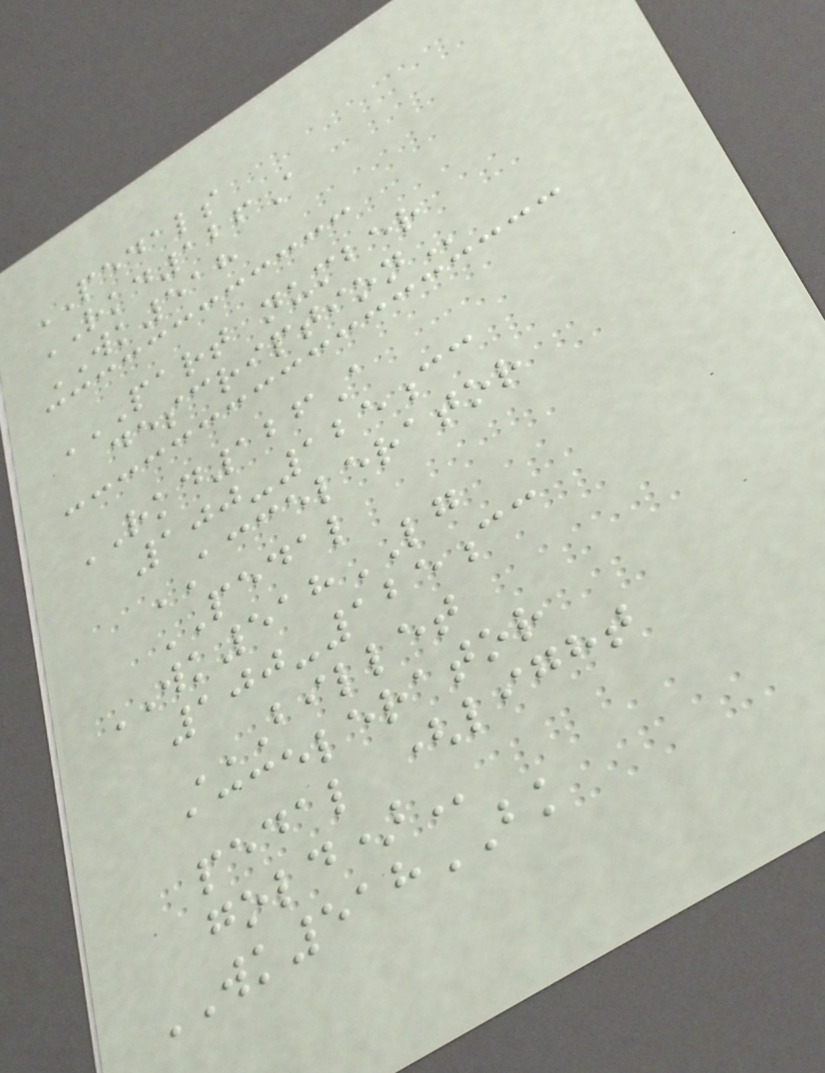PEDALS
RKD126A
WK518
PART NUMBER
DESCRIPTION
RKD126A
100-125cc
ACCELERATOR
PEDAL
WK518LG
100-125cc
BILLET
ACCELERATOR
PEDAL (LIGHT
GOLD)
WK518BK
